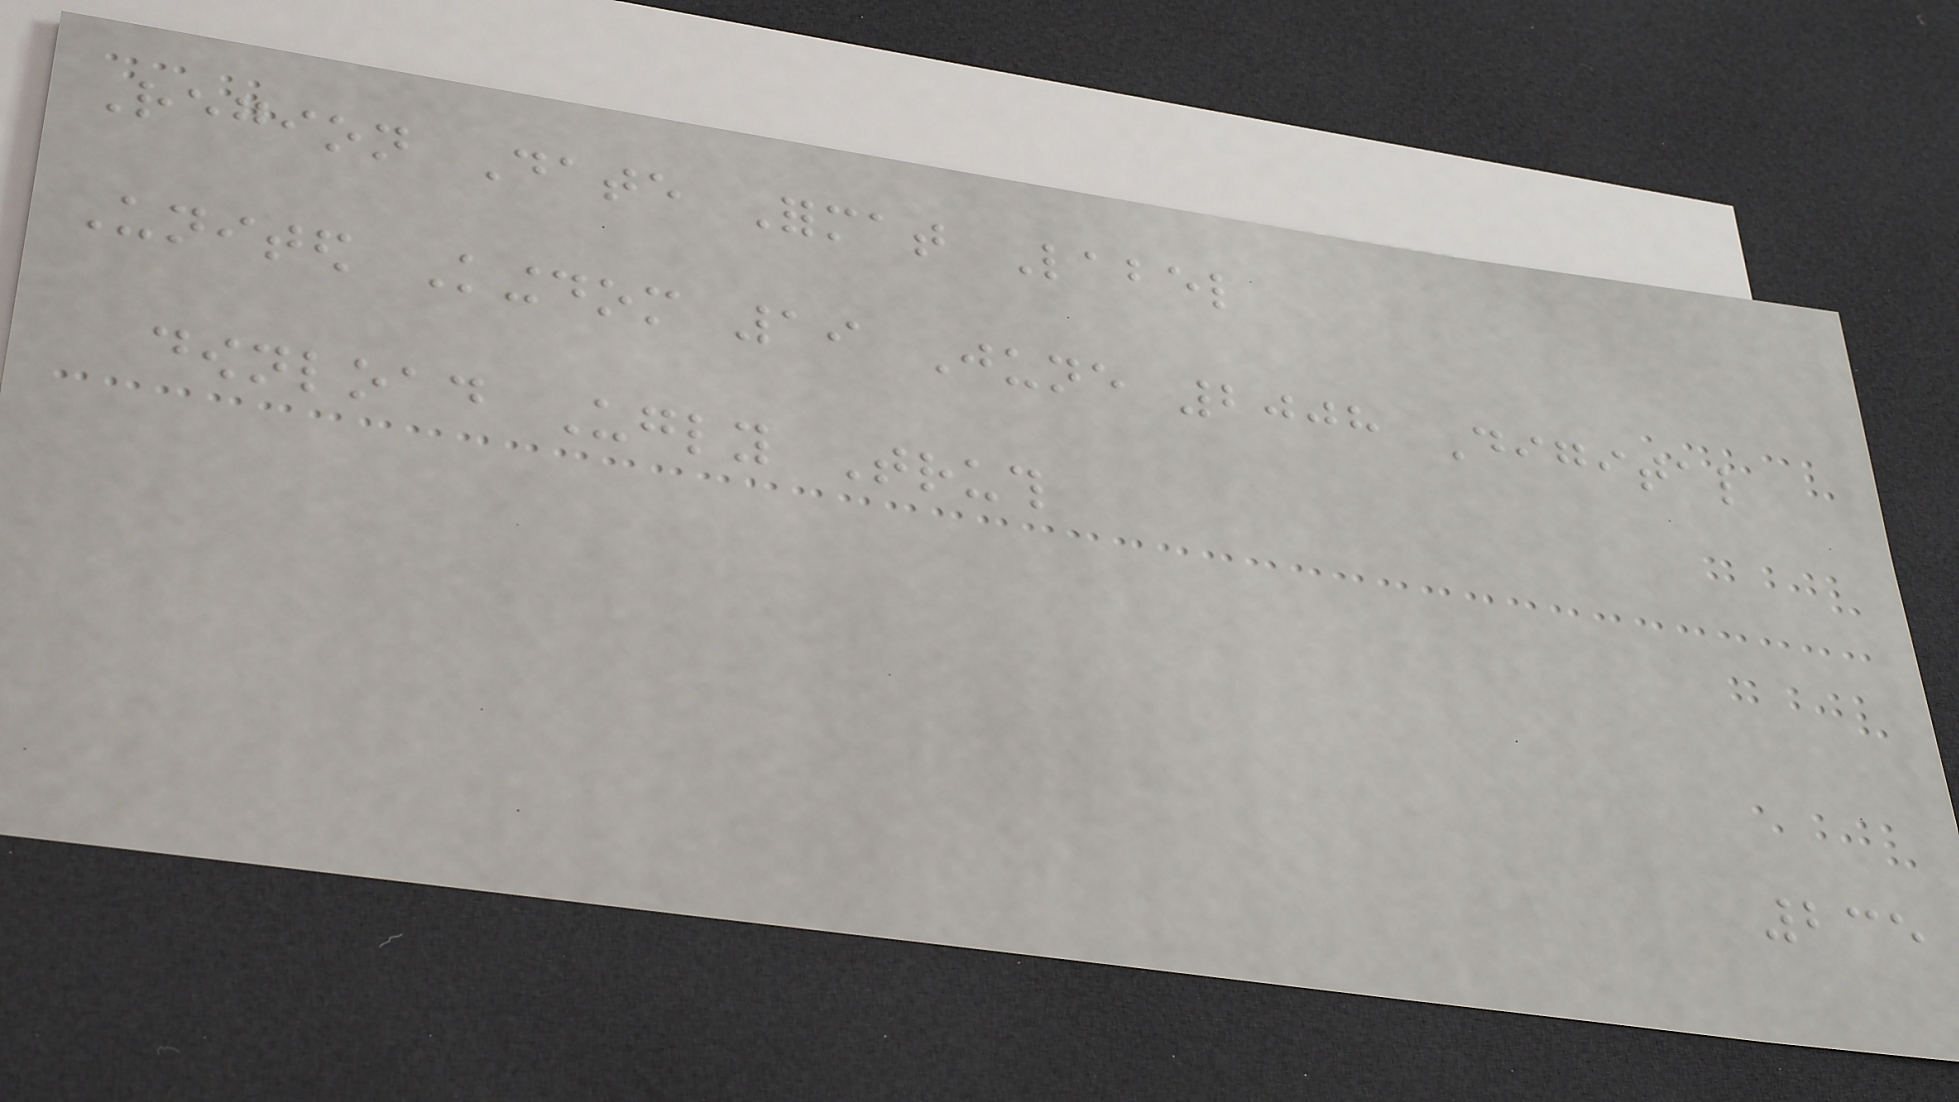Region Date Format Label
United Kingdom 19 June 2008 Digital
download Ugly Truth
235
